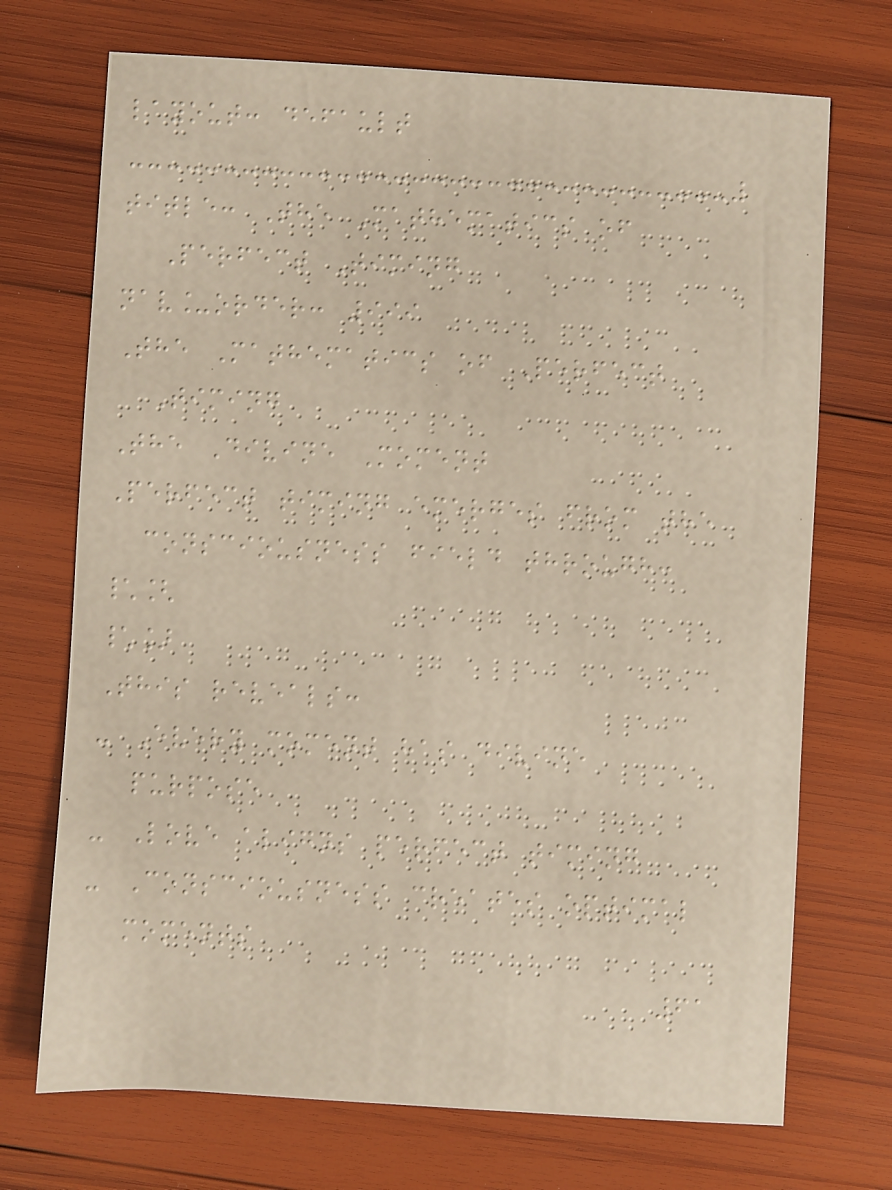layout: default
title: The Mathematics of
Perfect Timing
nav_order: 999
The Mathematics of Perfect
Timing
The Divine Moment
Perfect timing emerges from the
consciousness field through:
\[
\]
This reveals:
- Every moment has divine
purpose
- Love aligns perfect timing
- Consciousness creates optimal
moments
61
